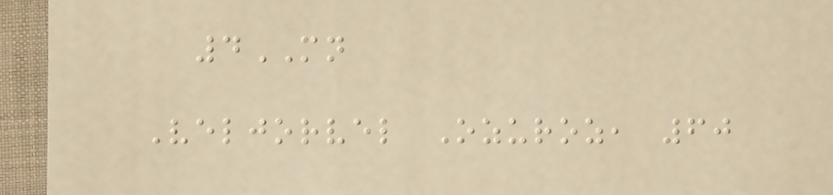4MN
Veljorvel Ozuroz, 60
